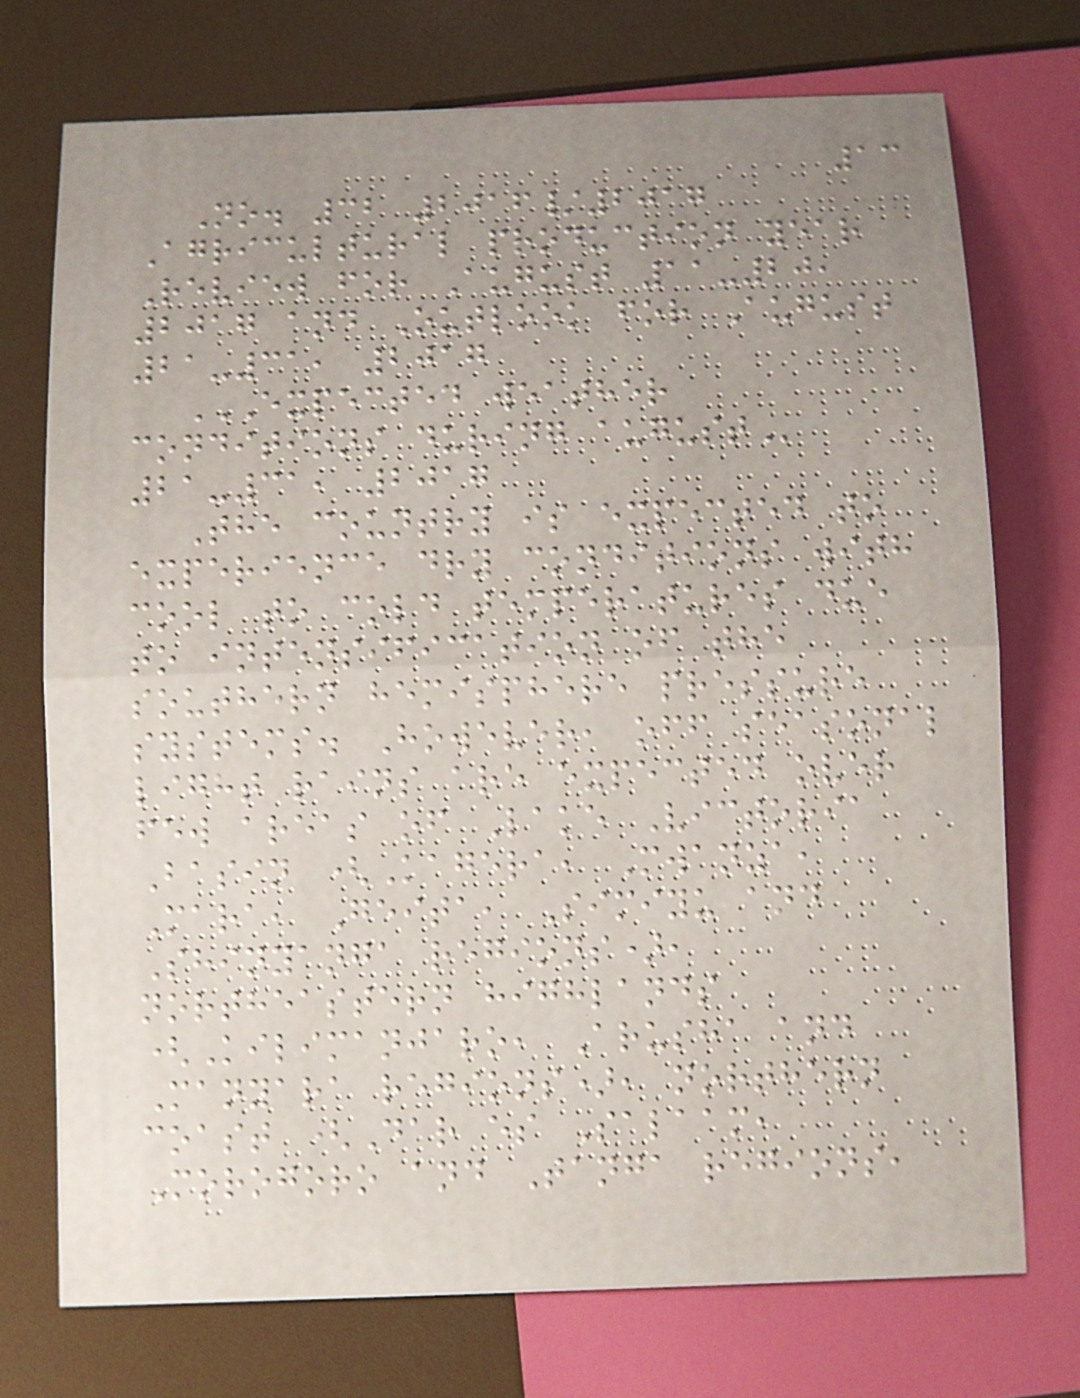13
No. 32 2016/2017
Agricultural production year
Review for August 11-20,
2017 and Outlook for August
21-31, 2017
EXPECTED WEATHER
CONDITIONS DURING AUGUST
21-31, 2017
The country is expected to
experience dry conditions with
cool to cold temperatures due
to intensification of the
southern hemisphere pressure
systems. However, off seasonal
light rains are expected over
few areas of Lake Victoria
Basin (Kagera, Mwanza,
Mara, Geita, Simiyu and
Shinyanga regions),
northeastern highlands
(Kilimanjaro, Arusha and
Manyara regions), northern
coast (Dar es Salaam,
Morogoro and Tanga regions,
